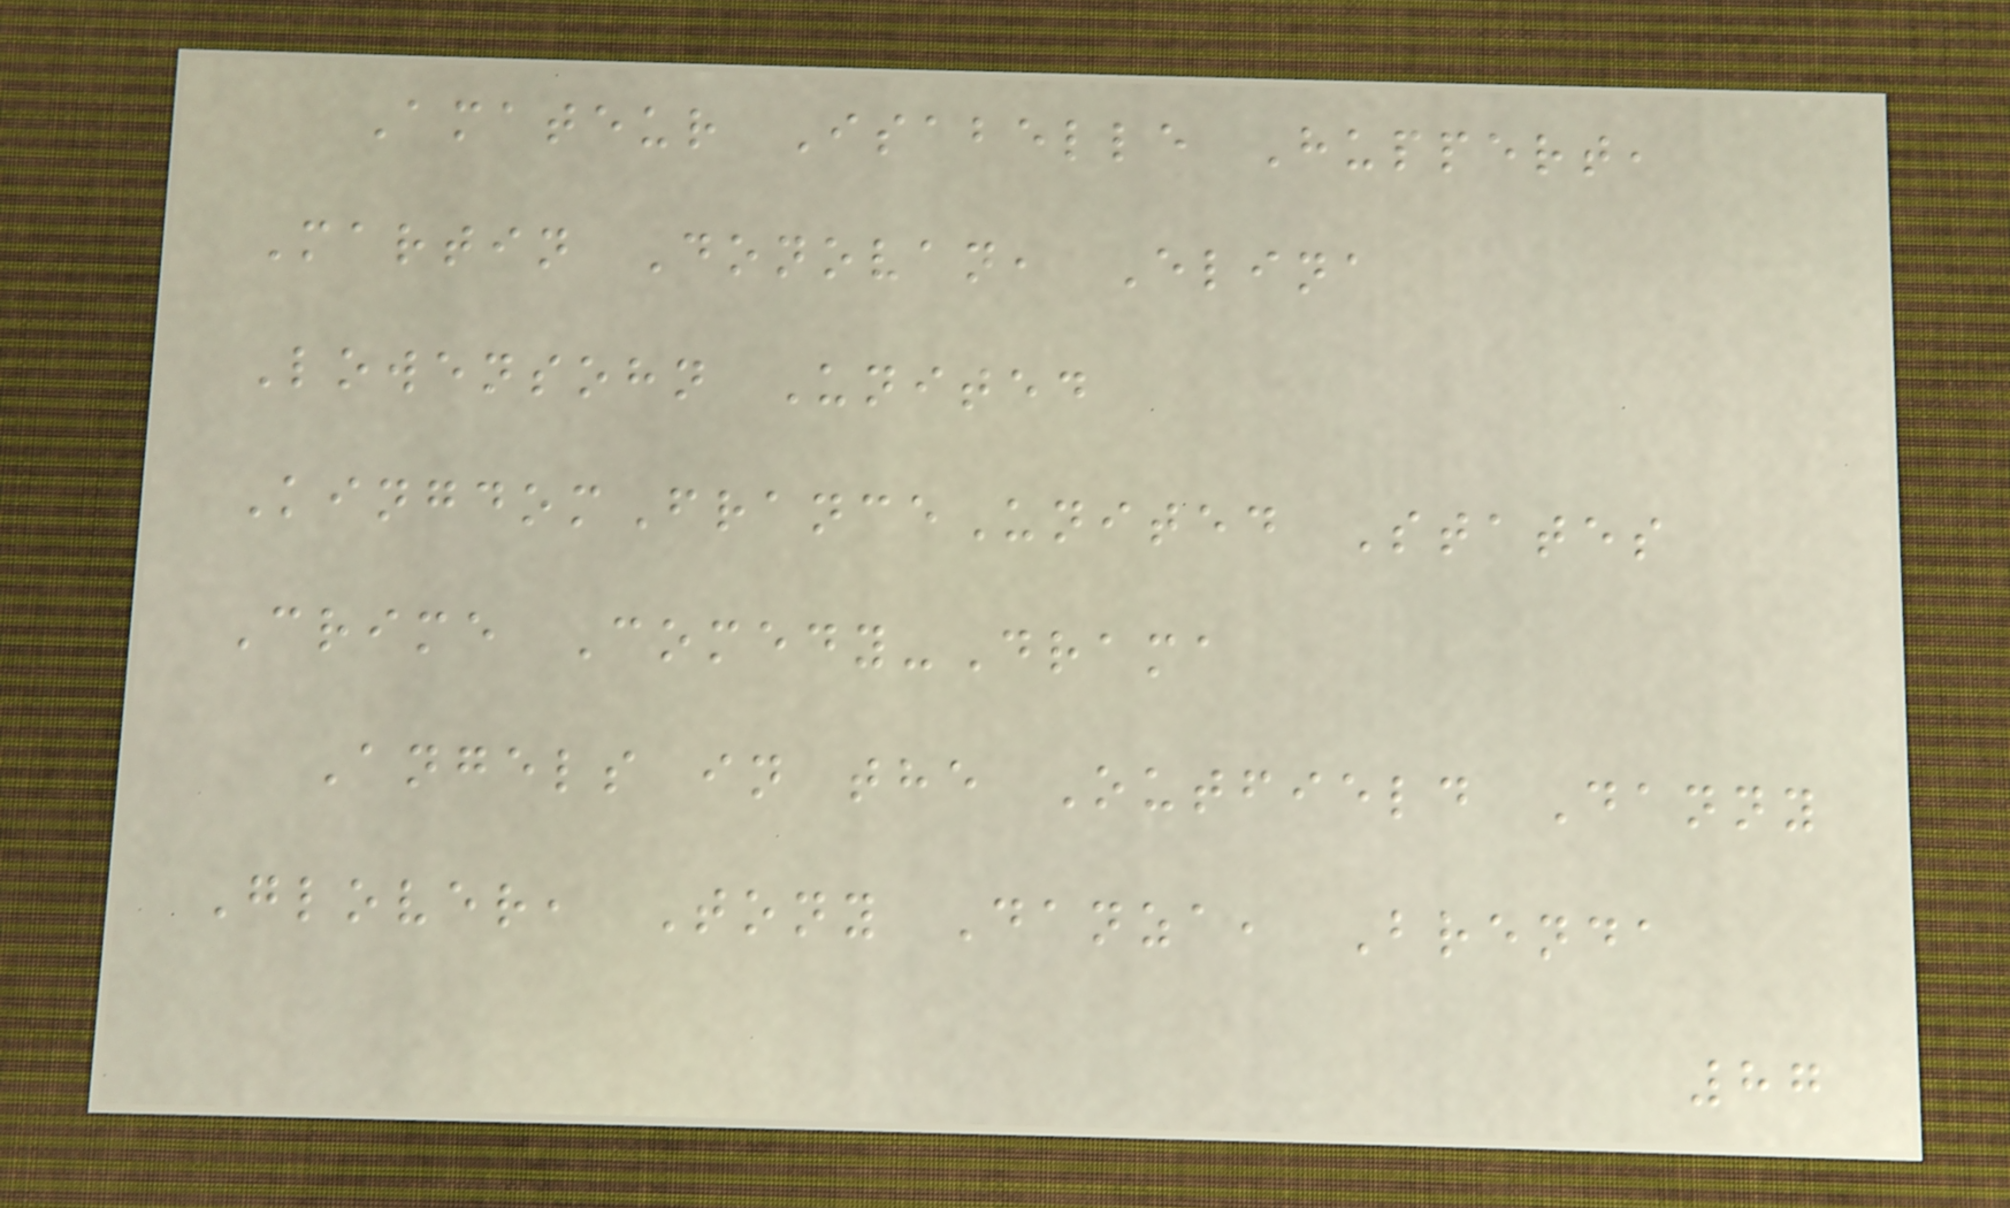Amateur Isabelle Huppert,
Martin Donovan, Elina
Lowensohn United
KingdomFranceUnited States
Crime Comedy-Drama
Angels in the Outfield Danny
Glover, Tony Danza, Brenda
87
